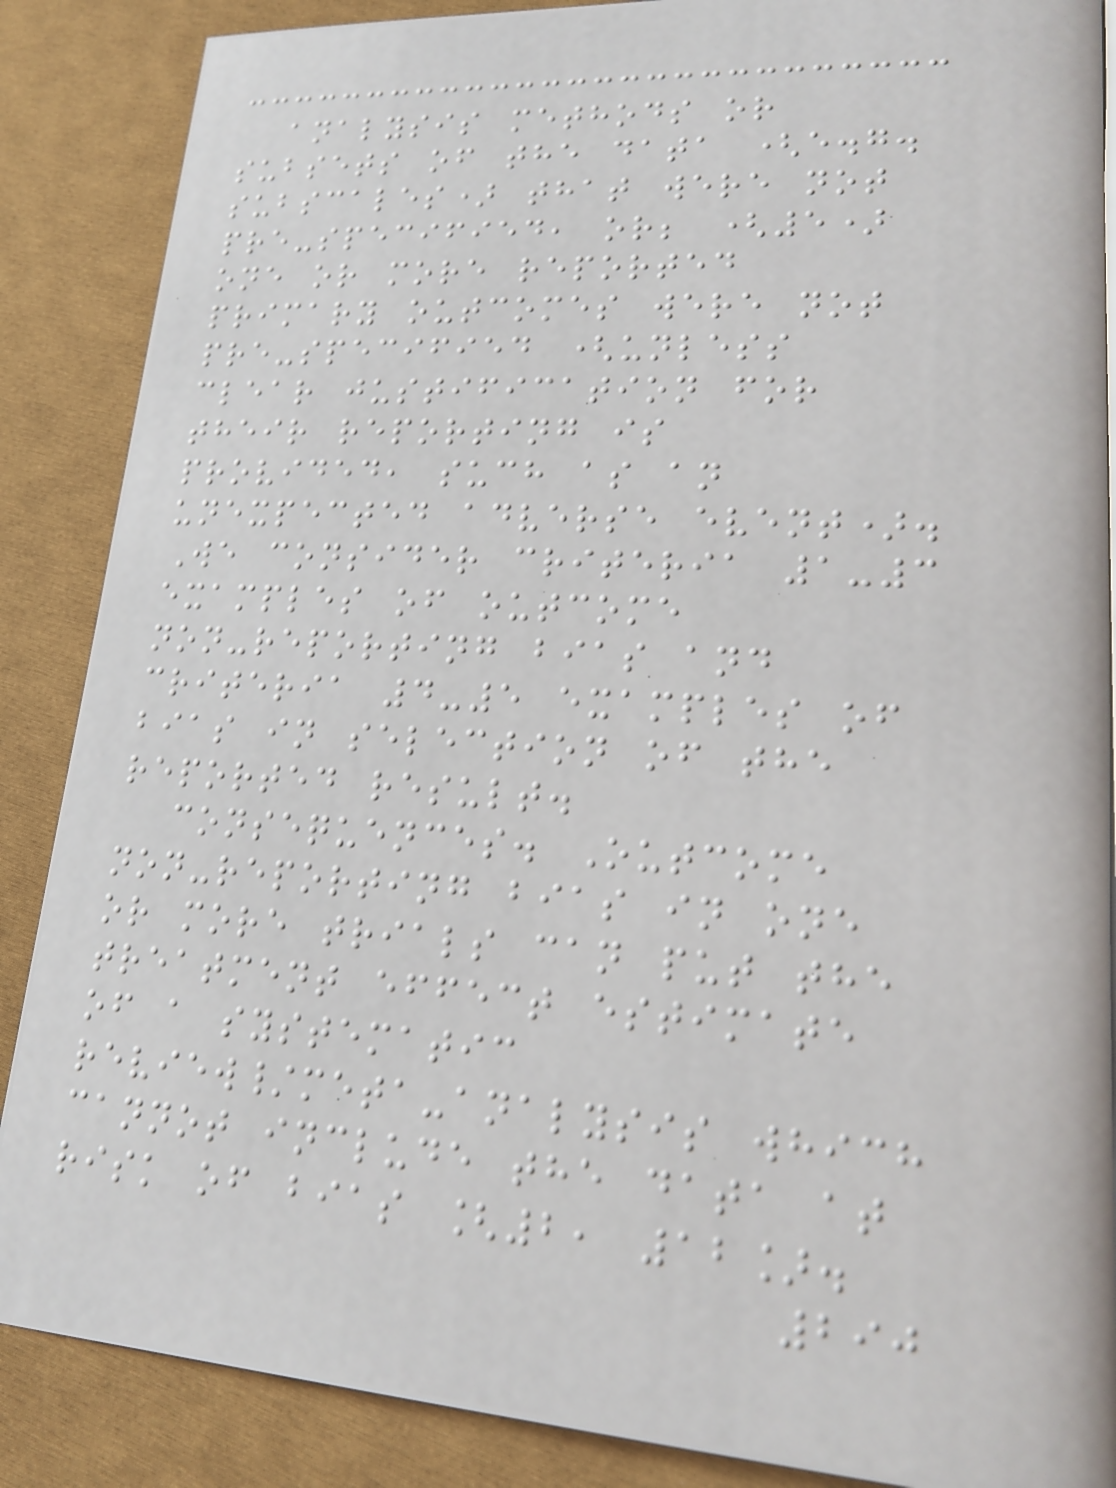analysis methods or
subsets of the data (e.g.
subscales) that were not
pre-specified, or; (5)
one or more reported
primary outcomes were not
pre-specified (unless
clear justification for
their reporting is
provided, such as an
unexpected adverse event).
We consider criteria 1-3
examples of outcome
non-reporting bias and
criteria 4-5 examples of
bias in selection of the
reported result.
consequences. Outcome
non-reporting bias in one
or more trials can put the
treatment effect estimate
of a systematic
review/meta-analysis which
cannot include the data at
risk of bias [2, 12].
290
